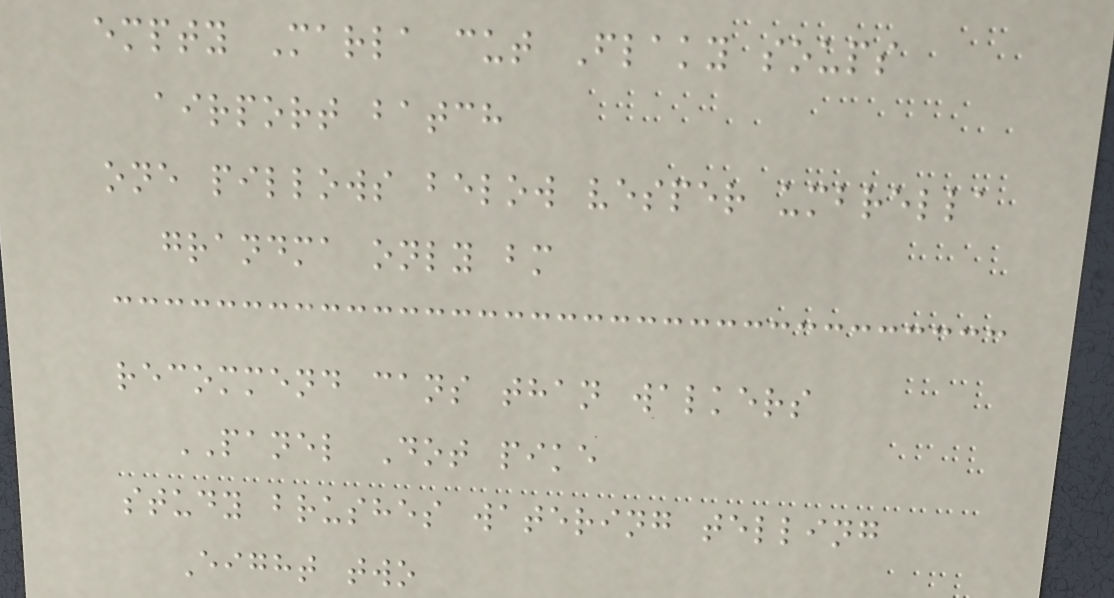empty Marla cut Flaky soups
airport batch
one pillows below vesper umbrella
grandma only bm
recommend cans than walkers
PANEL Dot pike
study brushes watering telling
Eight two
